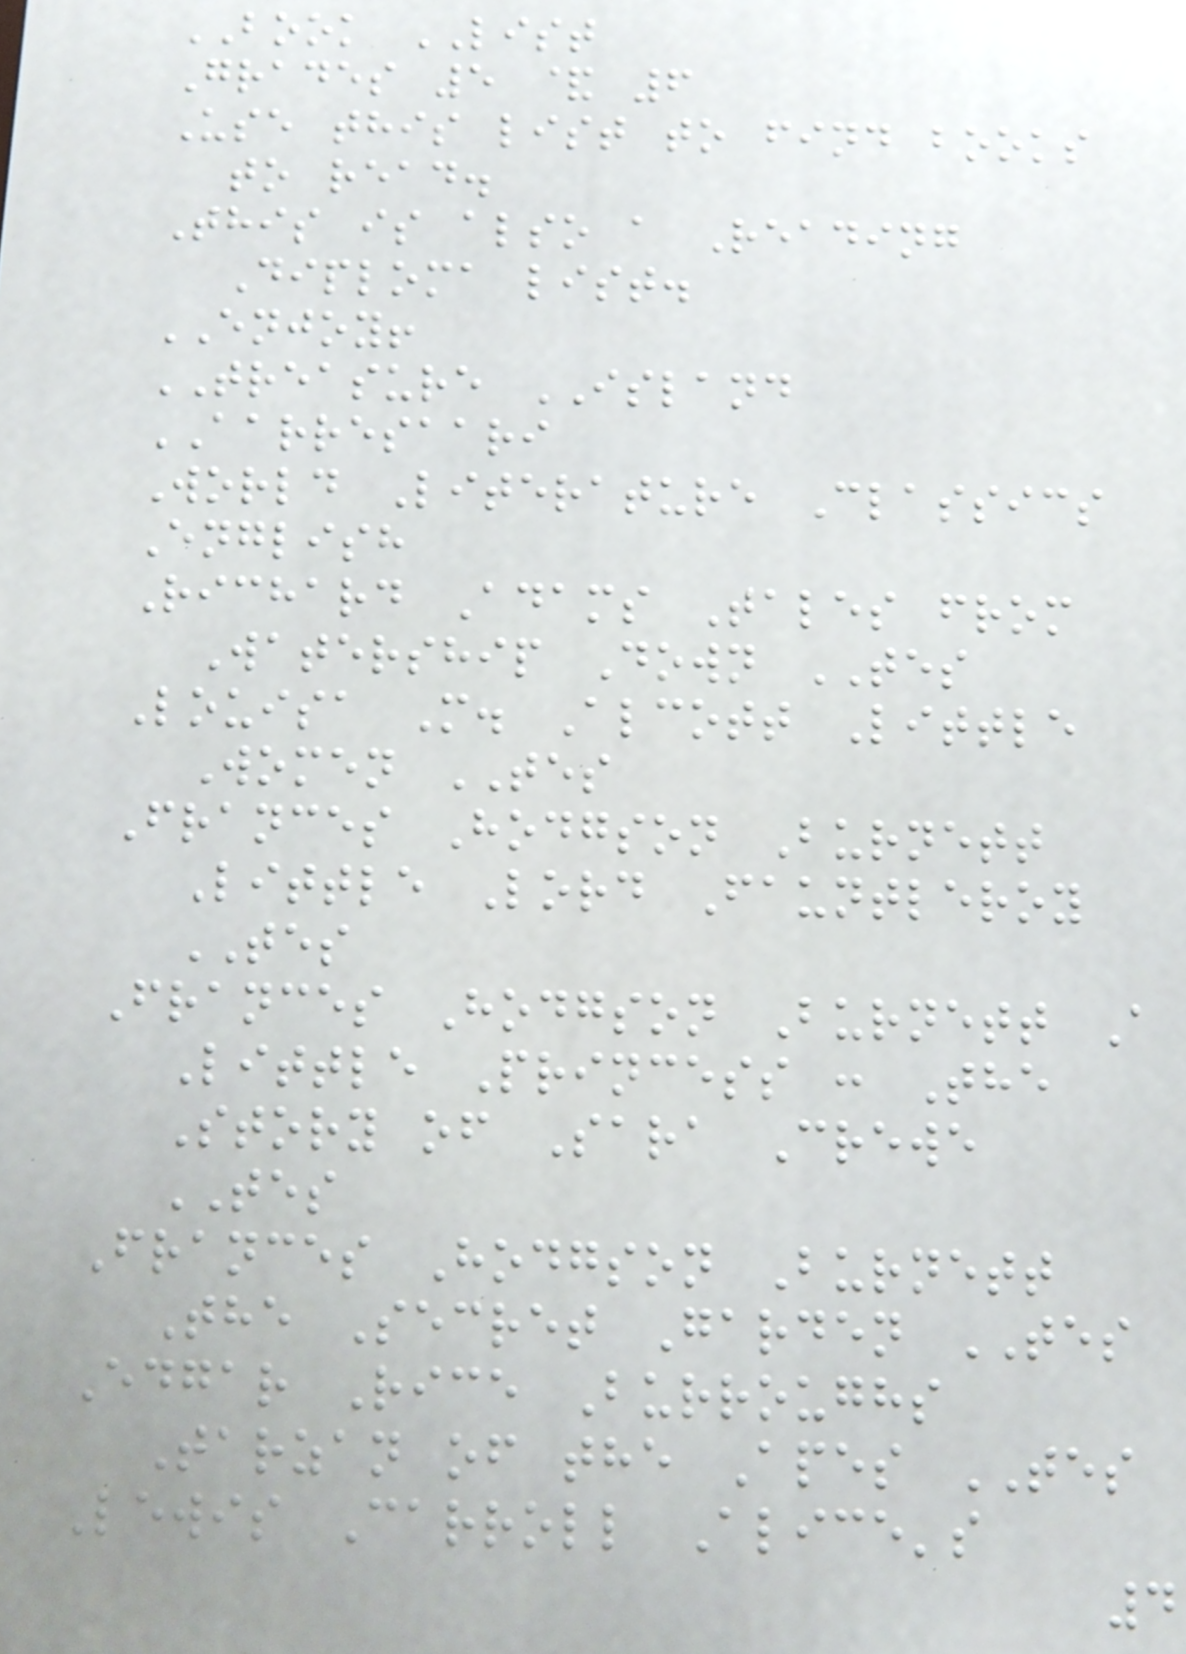BOOK LIST
Grades 5 & 6
Use this list to find books
to read.
This is also a Reading
Diploma list.
ENJOY!
TREASURE ISLAND
AARRESAARI
World Literature Classics
English
Richard Adams Tales from
Watership Down TES
Louisa M. Alcott Little
Women TES
Frances Hodgson Burnett
Little Lord Fauntleroy
TES
Frances Hodgson Burnett A
Little Princess : The
Story of Sara Crewe
TES
Frances Hodgson Burnett
The Secret Garden TES
Edgar Rice Burroughs
Tarzan of the Apes TES
Lewis Carroll Alice's
4
